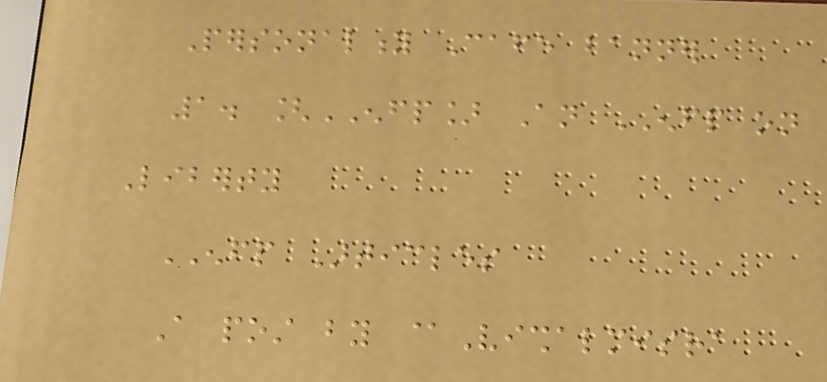Personality Cafe banner
1. [ENFP] An ENFP on
Liberty
ENFP Articles
A post by @Vishalmisra
